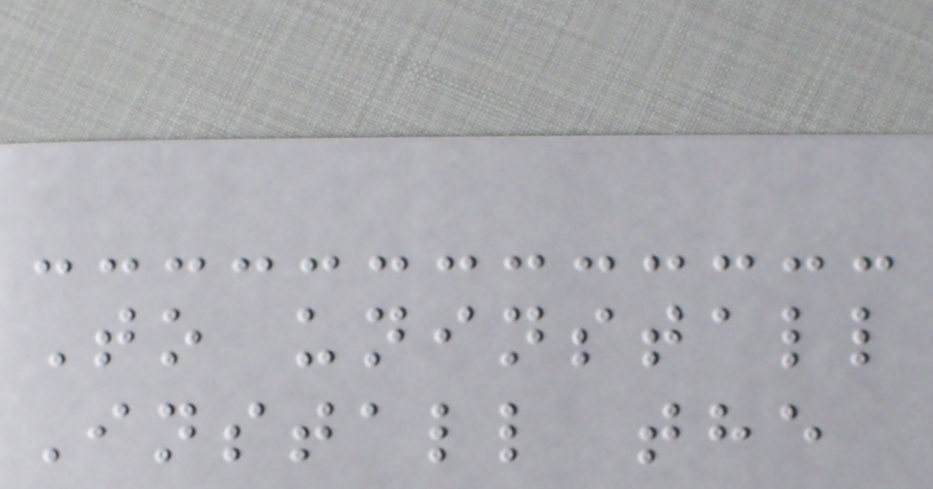To uninstall
Install the
